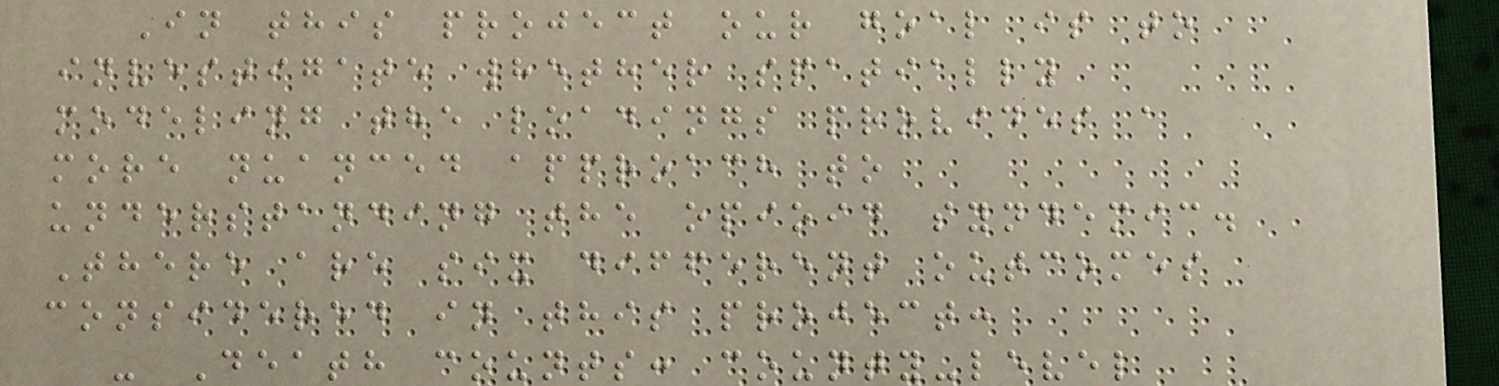In this project our goal is to
investigate whether spatially
modeling the loadings provides a
more nuanced approach to
understanding the opioid syndemic.
There are six different outcomes
considered in this project:
- Death counts: county-level
